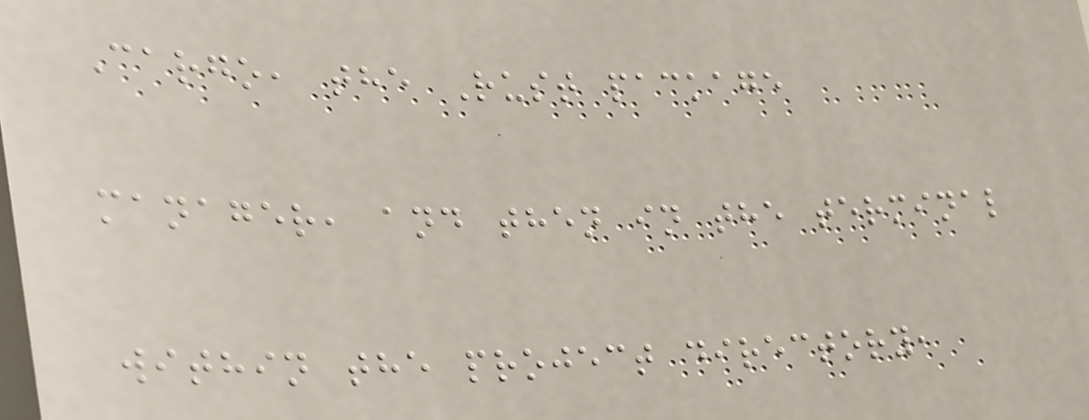Cargo, the Rust package
manager, and then in the terminal
within the project directory,
